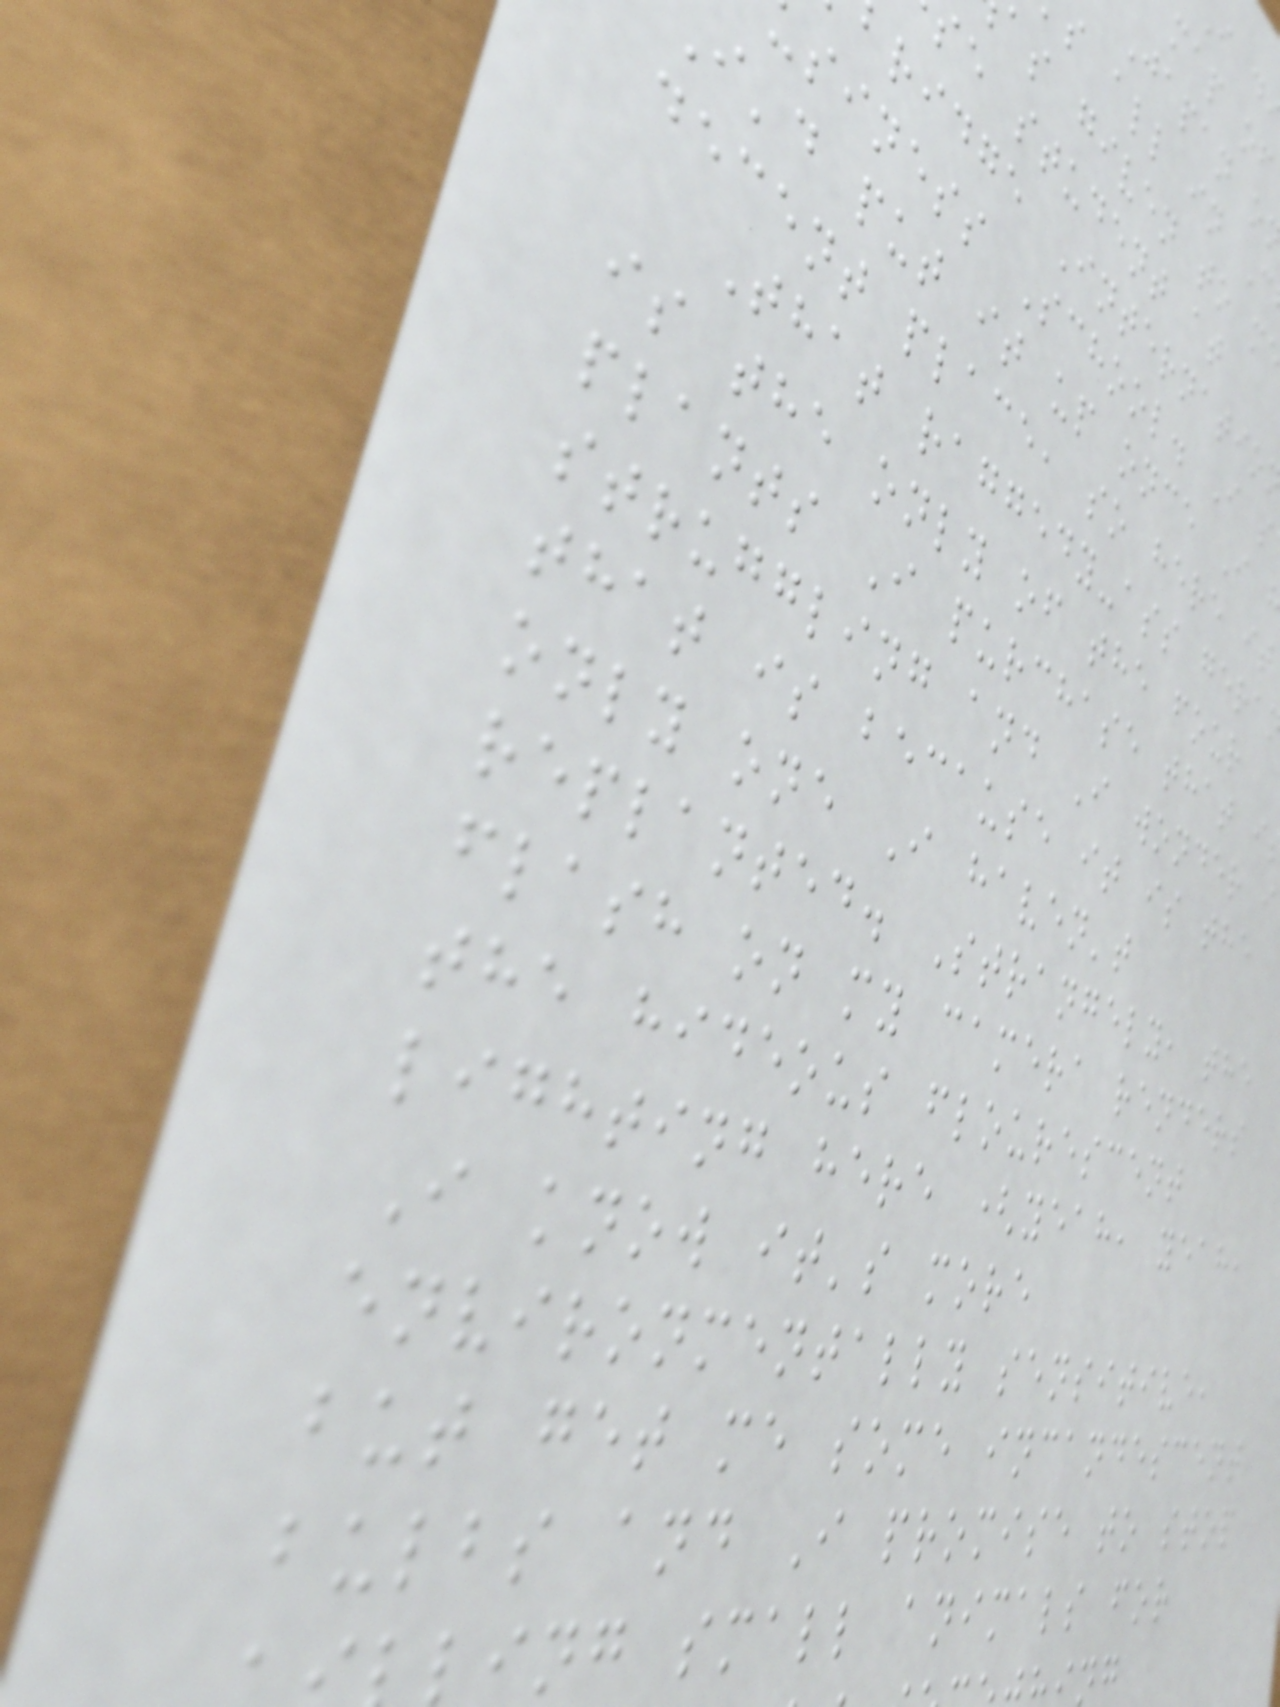Japan o
s all in C
as given to m
se student at
ridge Internatio
siness School. I s
i'd put it up once I
decent place, so here it
That raggedy-ass gera
is the only of the four
plants I purchase that i
struggling and I wonder i
that is because it is the
only one I haven't
replanted. Strangely, the
flash on my camera renders
the hideous flourescent
lighting here (yeah, yeah,
I know it's more
environmentally sensitive,
but get me some incandescent
bulbs and I promise to stop
ling small animals for
